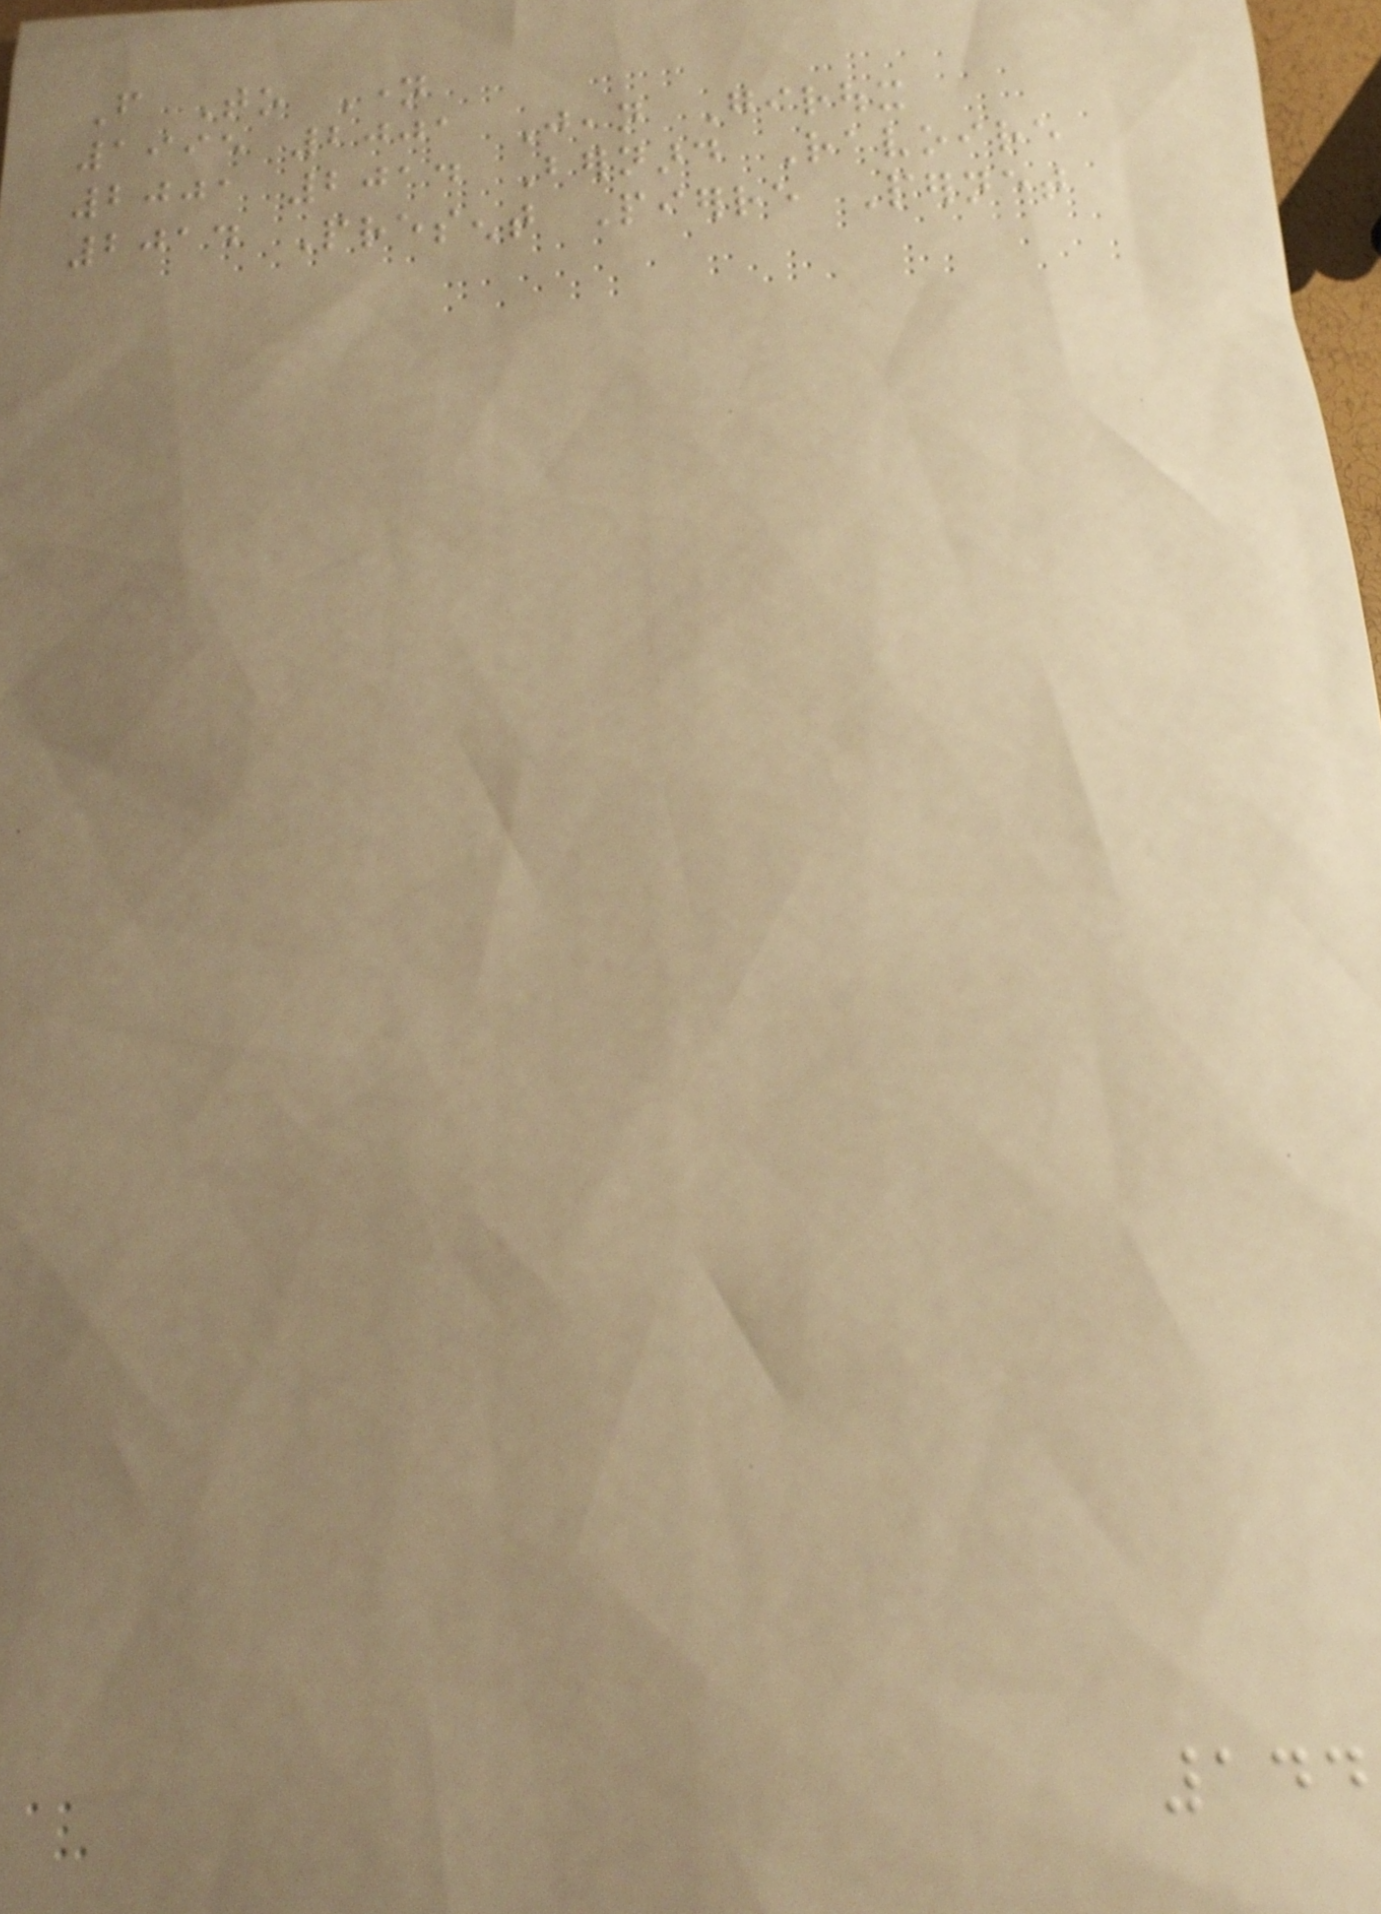From To Name
1995 2001 Jean Giroux
2001 2014 Bernard Ravoire
2014 Present Pierre Pernet
144
